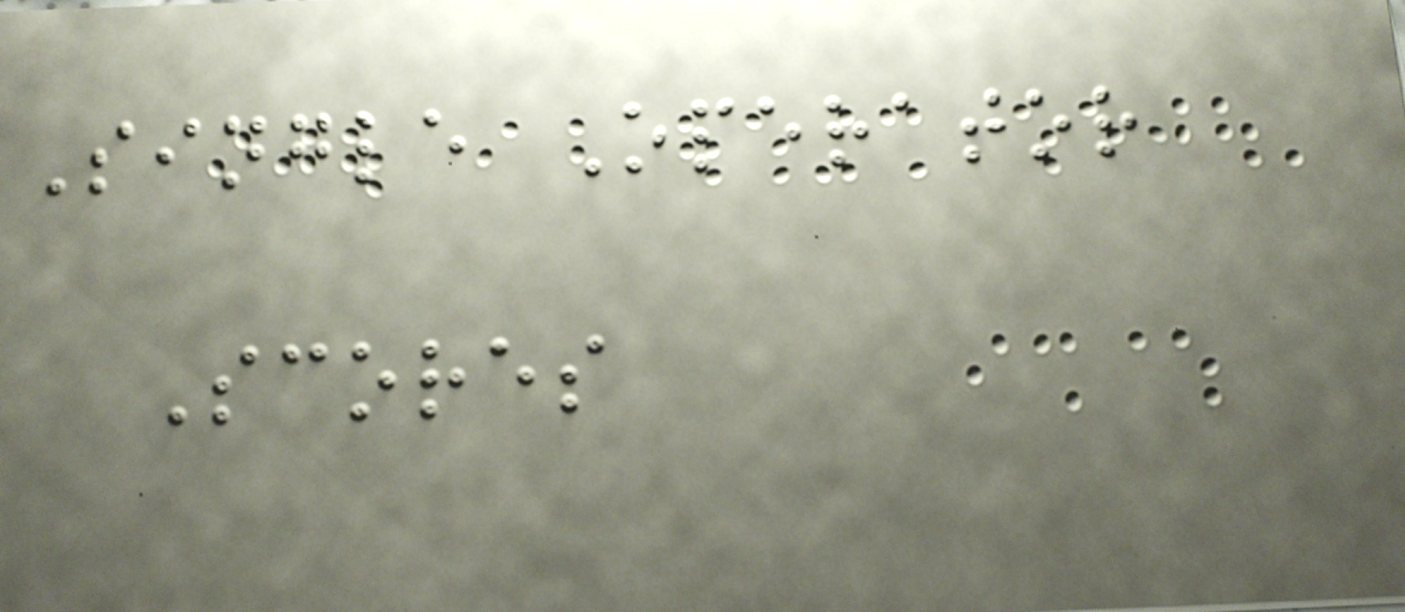Single Operator
Scores
